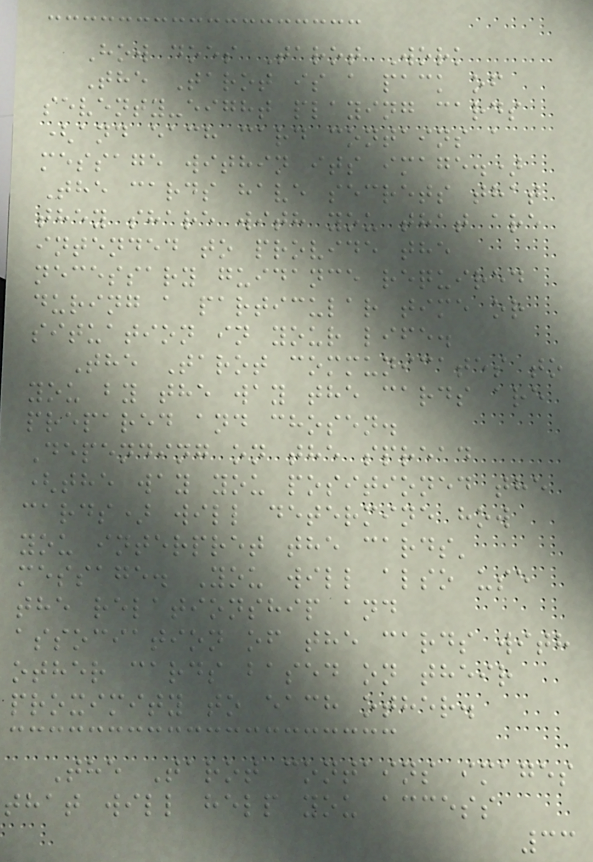How does Tarot Work
The Tarot is a pack of
seventy-eight playing cards
(and each card contains a
message within its image.)
The cards have secrets that
they share with you that are
intended to provide the
necessary guidance required
during a particular time or
situation in your life.
The Tarot communicates to
you by the way the cards are
prepared and chosen.
Depending on the spread
(the way you positioned the
cards) will determine how
you interpret the cards'
message. You will also use
the relationship and
association of the cards with
other cards based on their
proximity to each other.
The Tarot contains images
that will help you access
33
